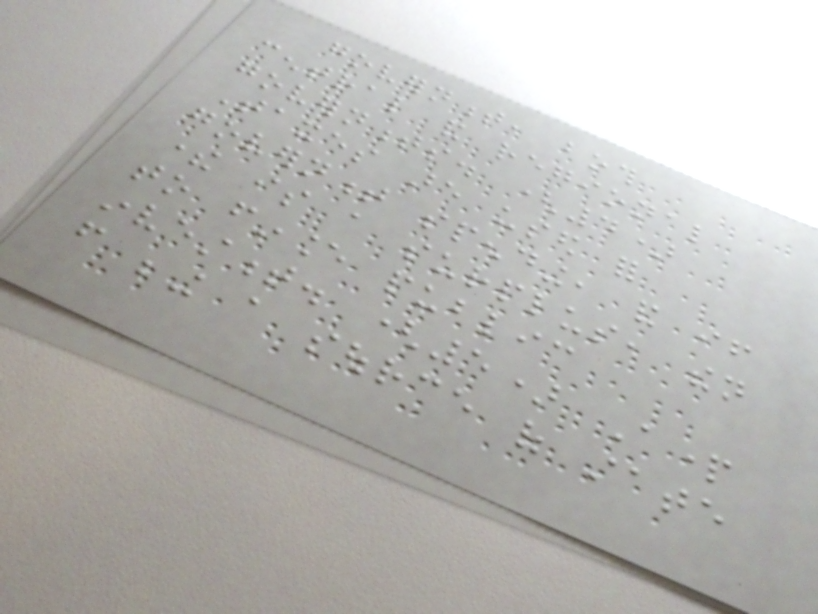government, both
central and regional
governments. (4)
Taxes are used for
government spending, and if
there is a surplus, then
to finance public
investment. (5) Apart
from being a source of state
